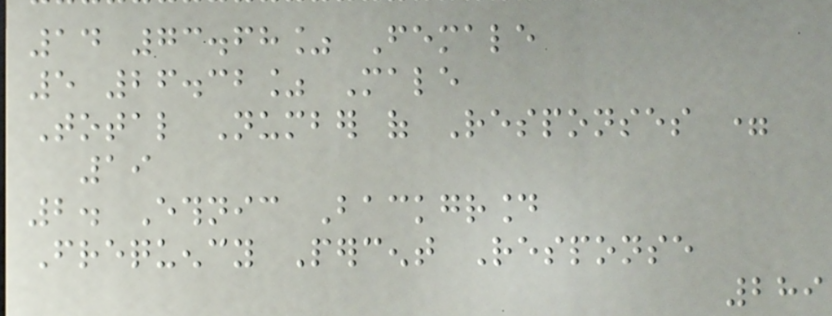14 73.68% Female
5 26.32% Male
Total Number of Responses =
19
2. Ethnic Background
Frequency Percent Response
289
